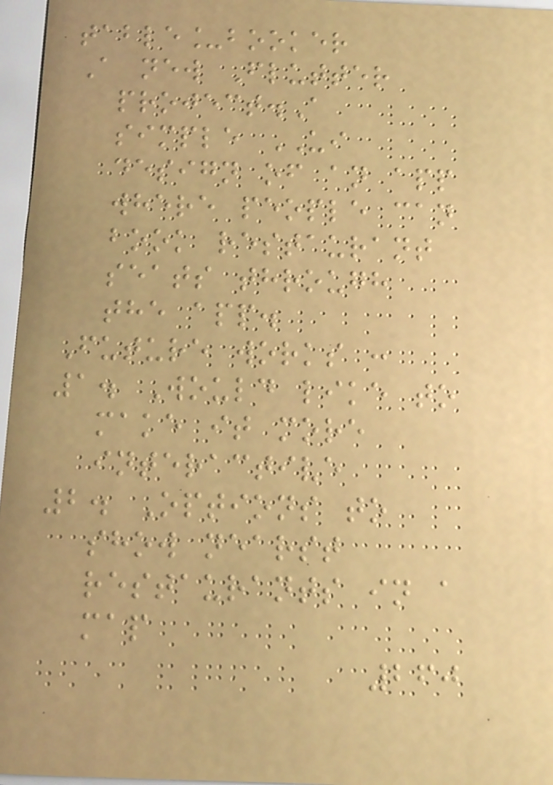table_booker
A new Flutter
project.A
simple UI
design of an app
where people can
book restaurant
seats through
the app.
Future works :
1. Would like to
make it more
interactive
2. Options to
show nearst
restaurants in a
map
260
